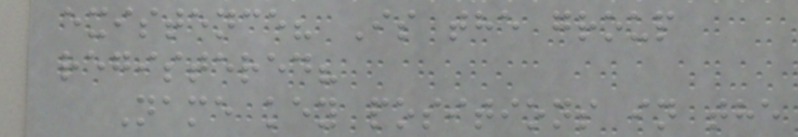existence? Is the group
registered?
Name key positions in the
